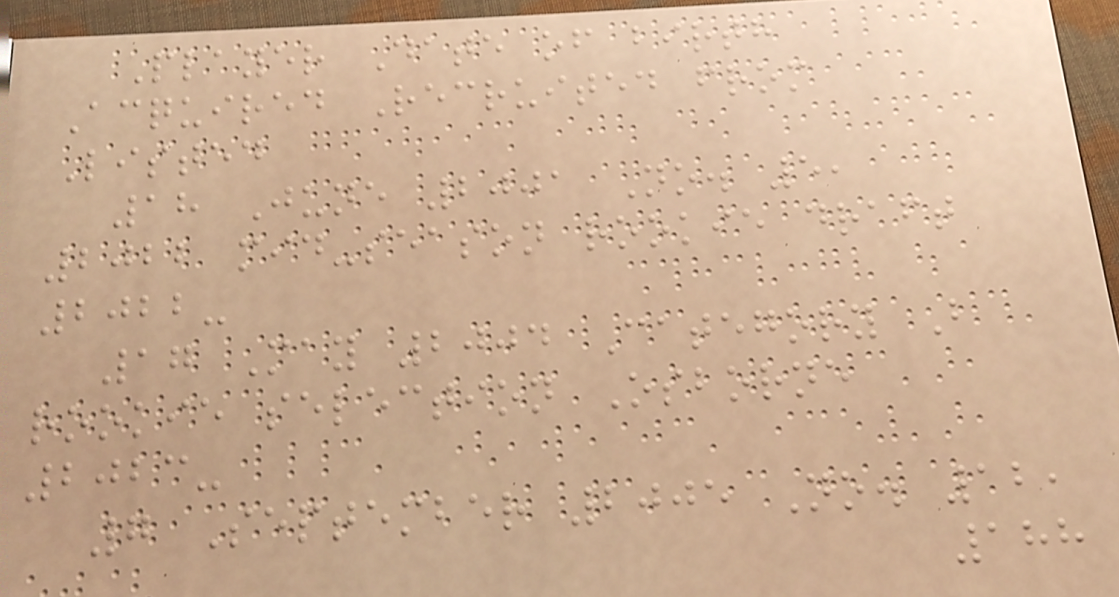Player Date of birth
Acquired Recruited from
Listed
18 June 2001 No. 5,
2022 mid-season rookie draft
2022-
17 May 2004 Category B
rookie selection Osborne
2023-
7 September 2005 No. 12,
188
